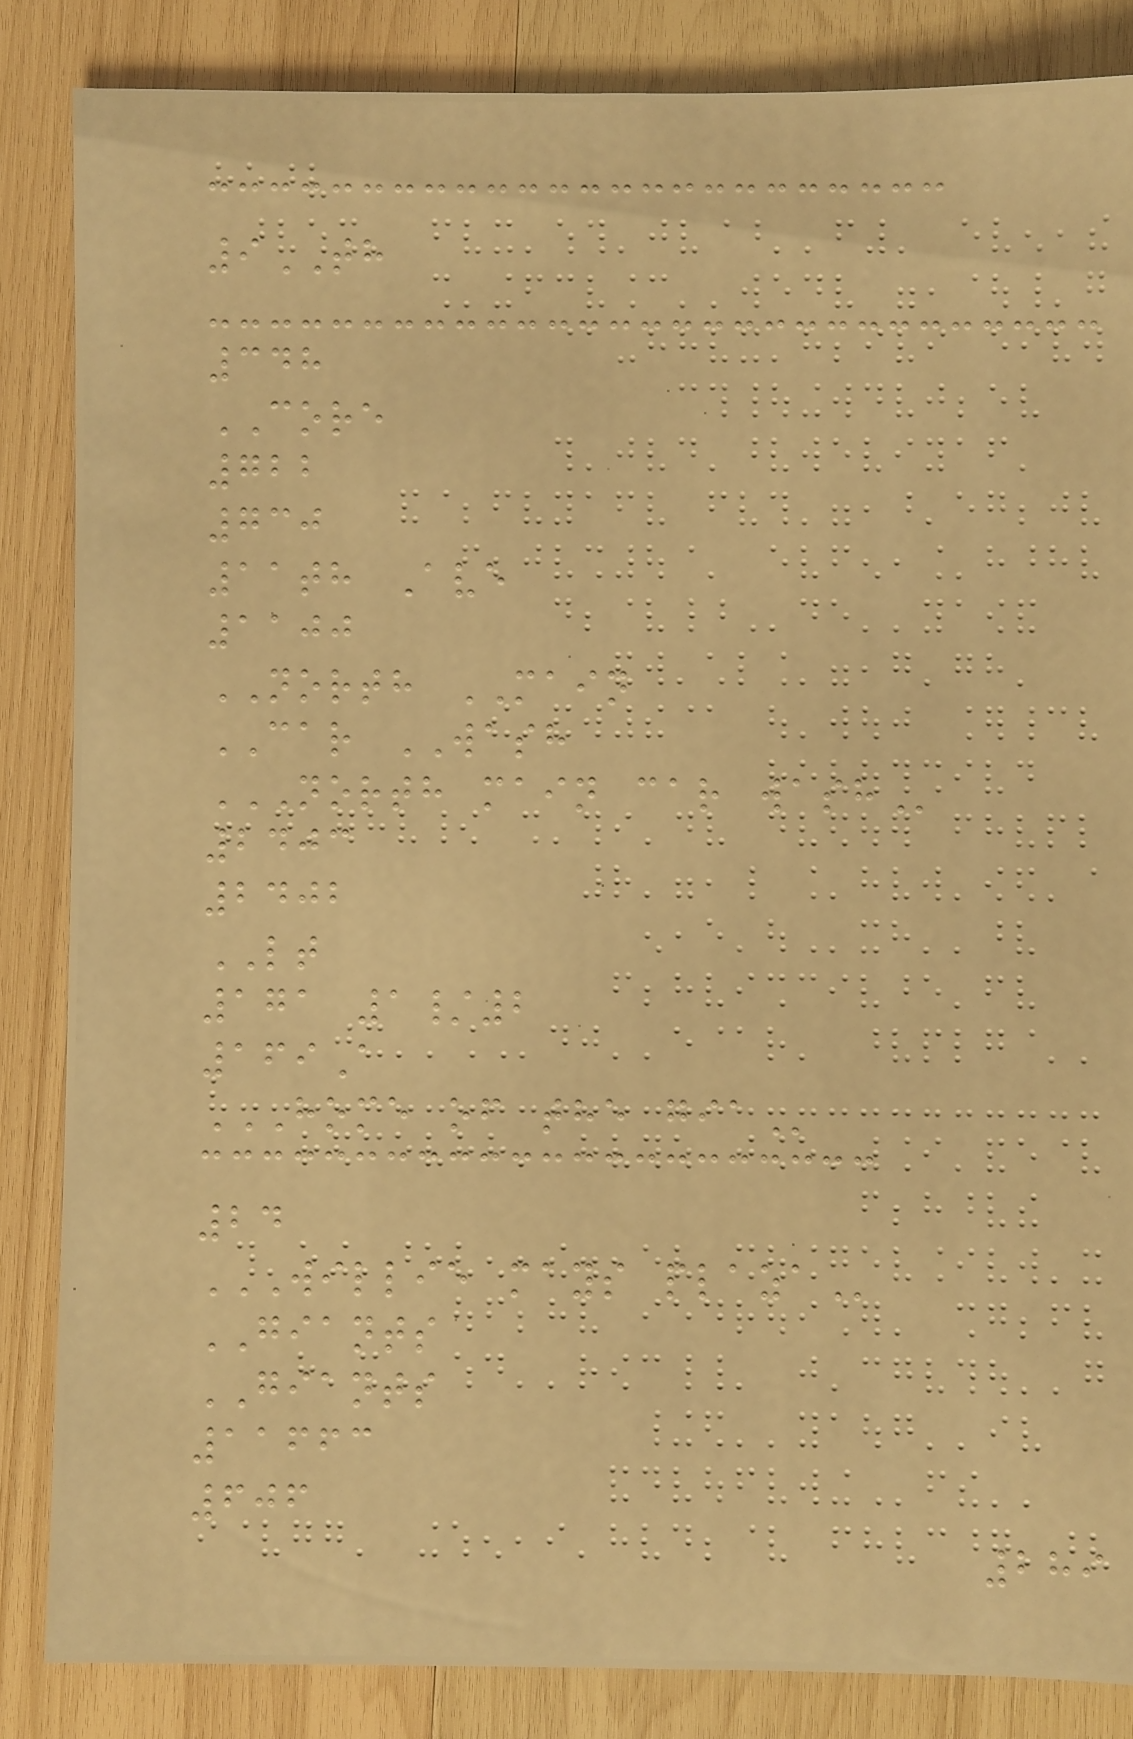9TH
348
CORE
722
730
11th Ave
1100
NORTH MAIN
CAR WASH
NORTH MAIN CAR WASH
2403
2402
LT
171 1/2
169A
HOME OF THE GIA
24
WILLIE MAYS PLAZA
GIANTS
GIANTS
11663
606
289
